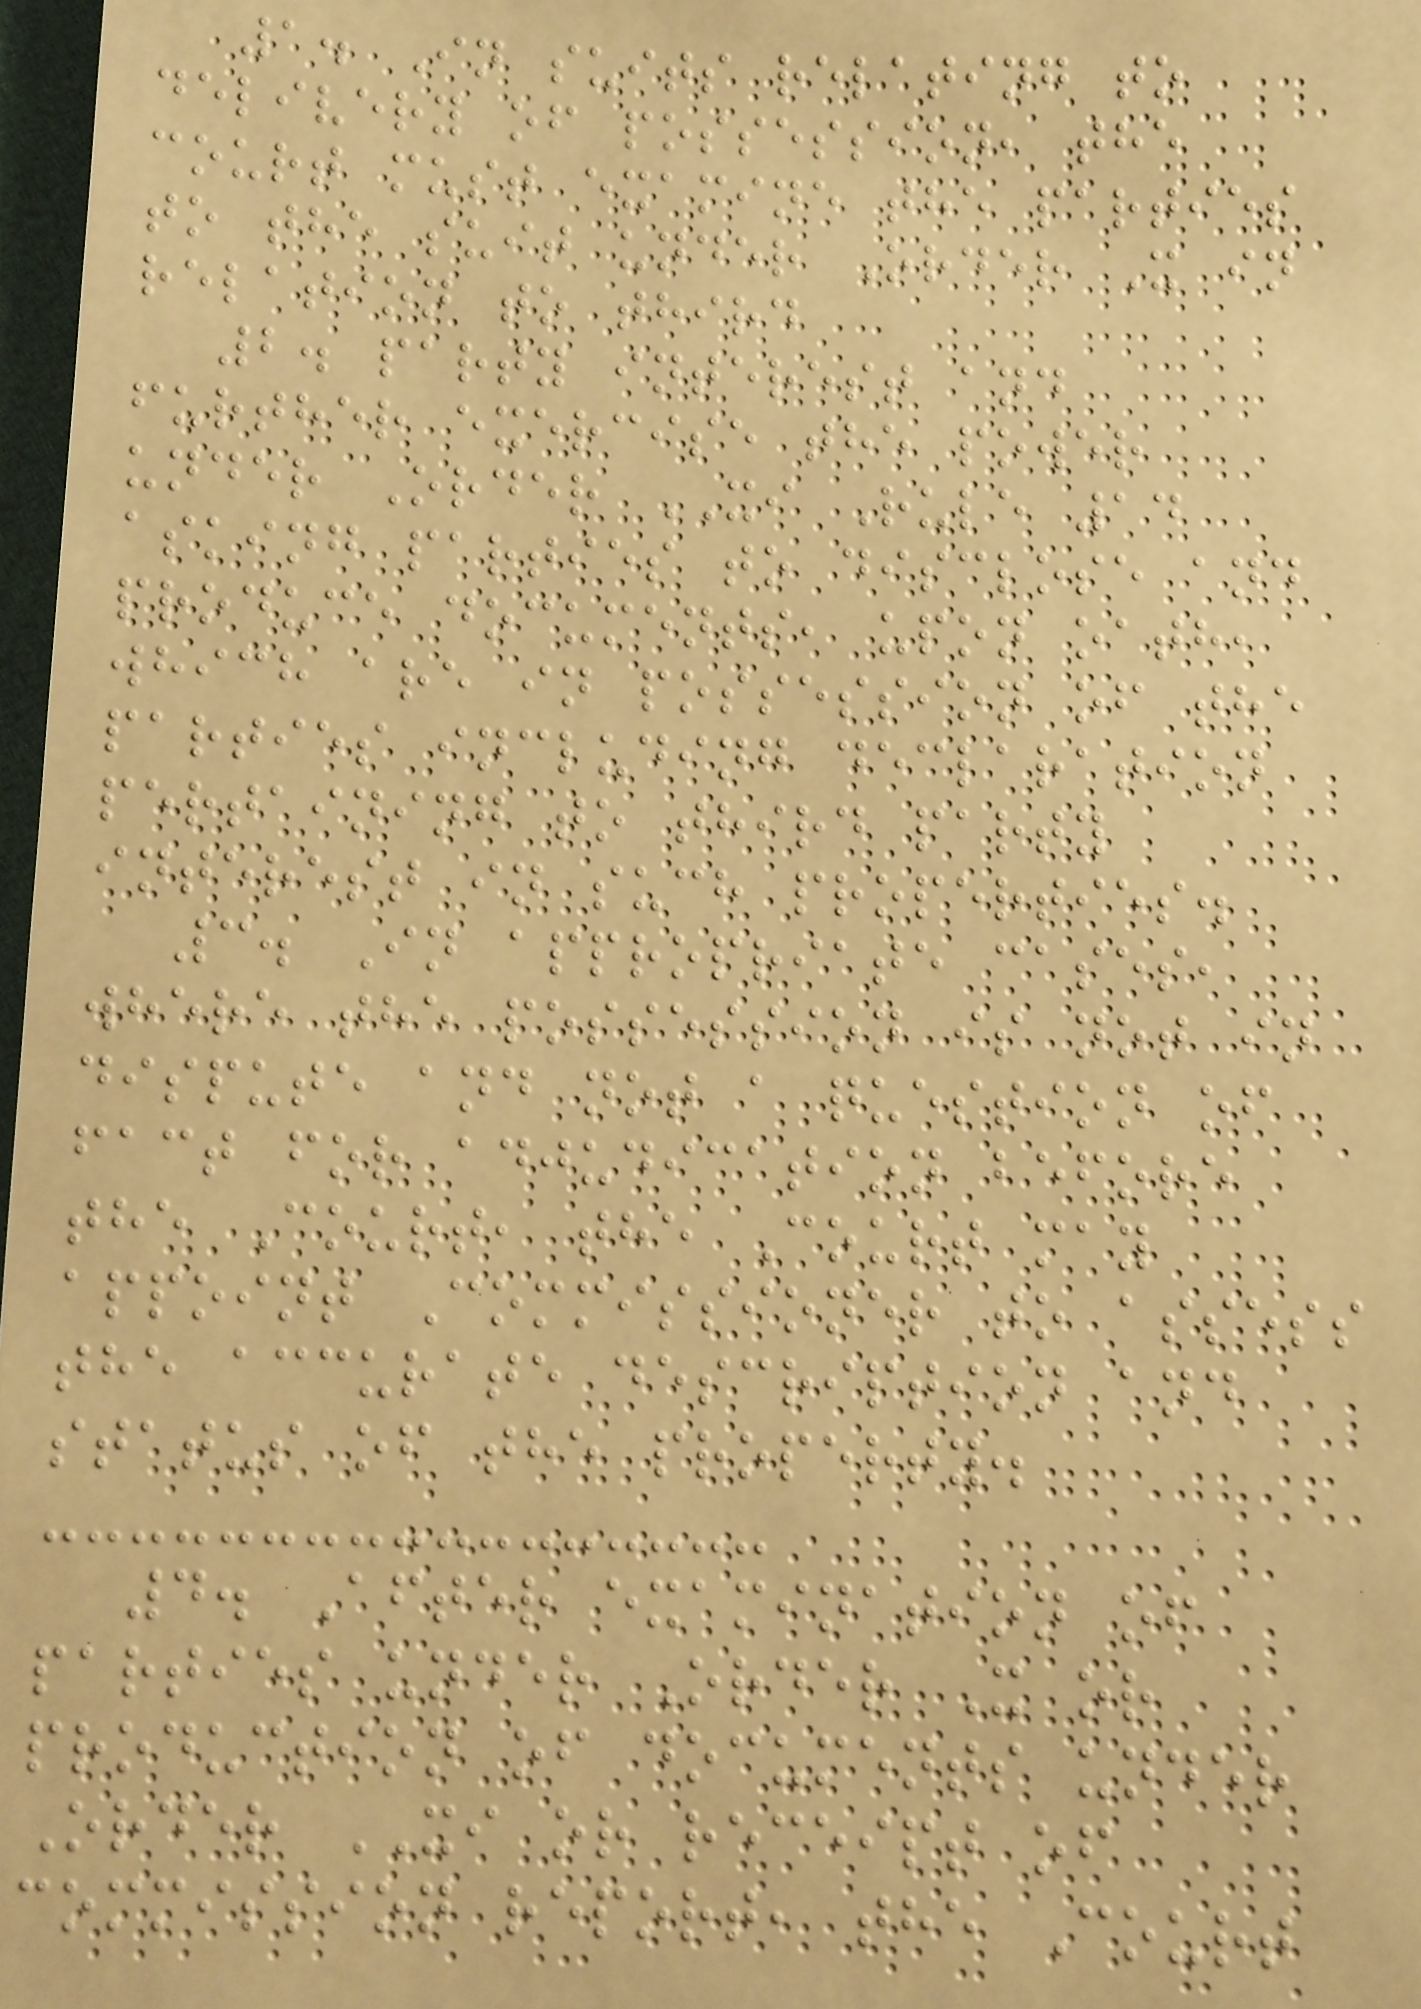1. In suits relating to
delivery of possession, the
court must examine the parties
to the suit under Order X in
relation to third
2. party interest and
further exercise the power
under Order XI Rule 14
asking parties to disclose and
produce documents, upon oath,
which are in possession of the
parties including declaration
pertaining to third party
interest in such properties.
3. In appropriate cases,
where the possession is not in
dispute and not a question of
fact for adjudication before
the Court, the Court may
appoint Commissioner to assess
the accurate description and
status of the property.
4. After examination of
parties under Order X or
production of documents under
Order XI or receipt of
commission report, the Court
